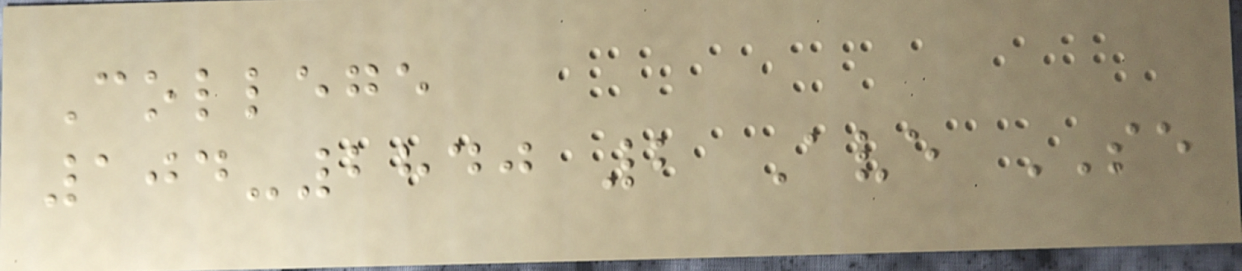College
104-2840 2 Ave SE
